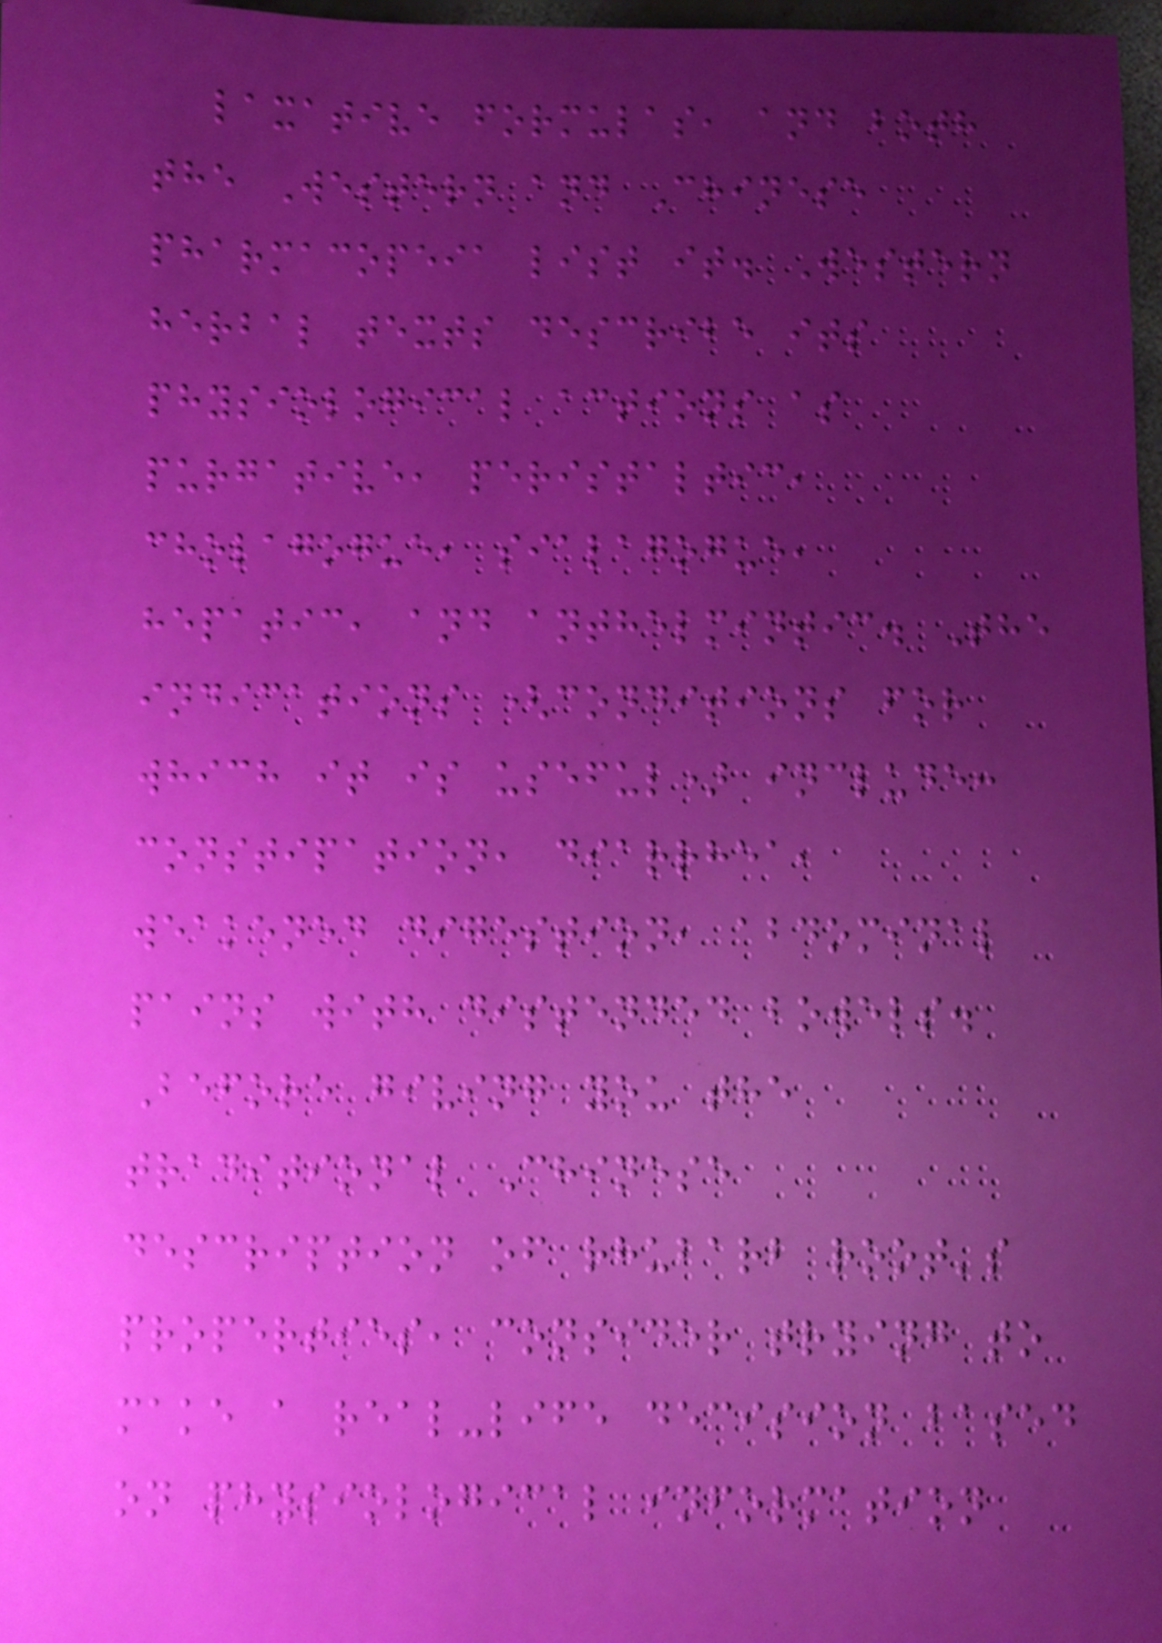laxative formulas, and both
the Western and Chinese
pharmacopeia list it. Western
herbal texts describe its
physiological actions as
purgative, peristaltic,
cholagogue, sialagogue,
hepatic, and anthelmintic. The
indications (conditions for
which it is useful) include:
constipation, diarrhea,
weakened digestion, abdominal
pains with distended bowels.
Before giving you the
traditional Chinese
description of rhubarb root's
properties, consider trying to
make a real-life decision based
on physiological information
